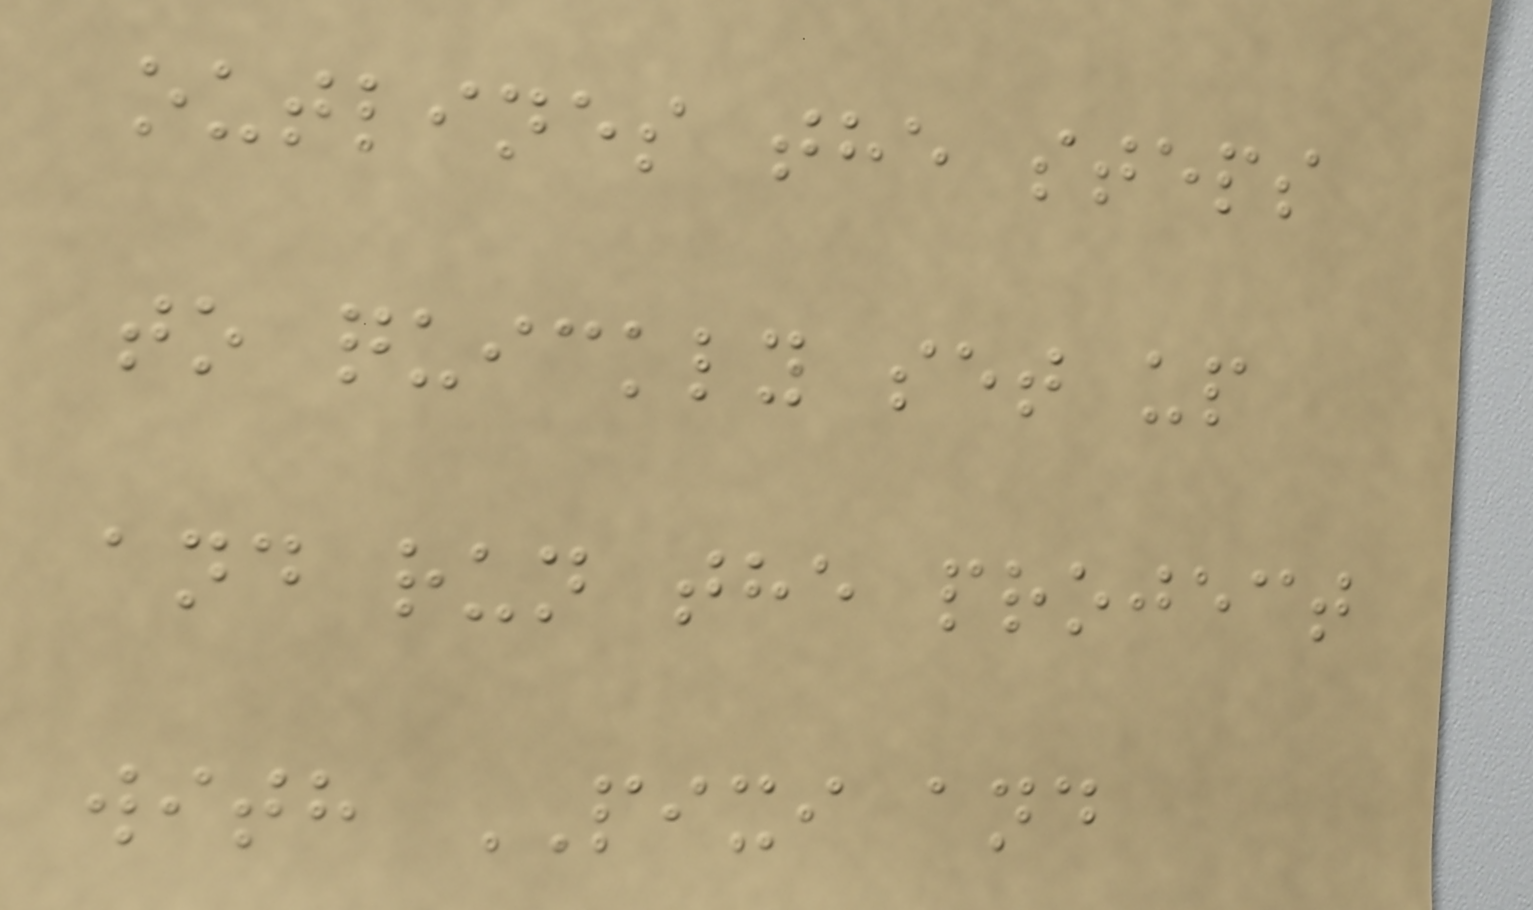outlines the steps
to quickly set up
and run the project
with PIXI and
